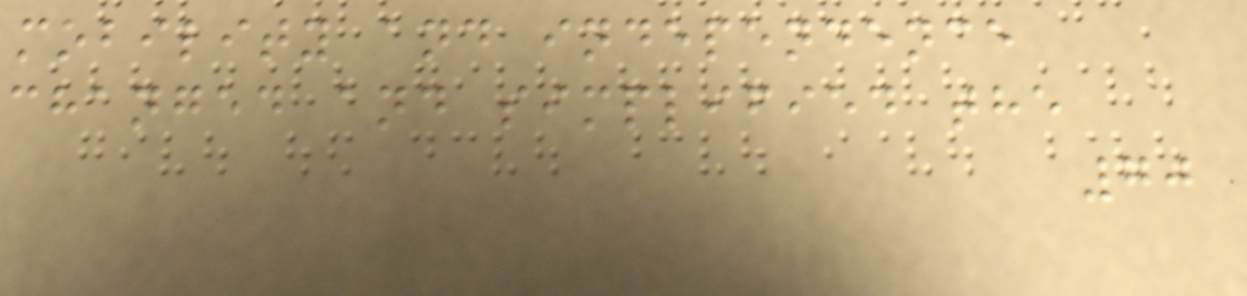mobility and independence
changed and simplified the
70
